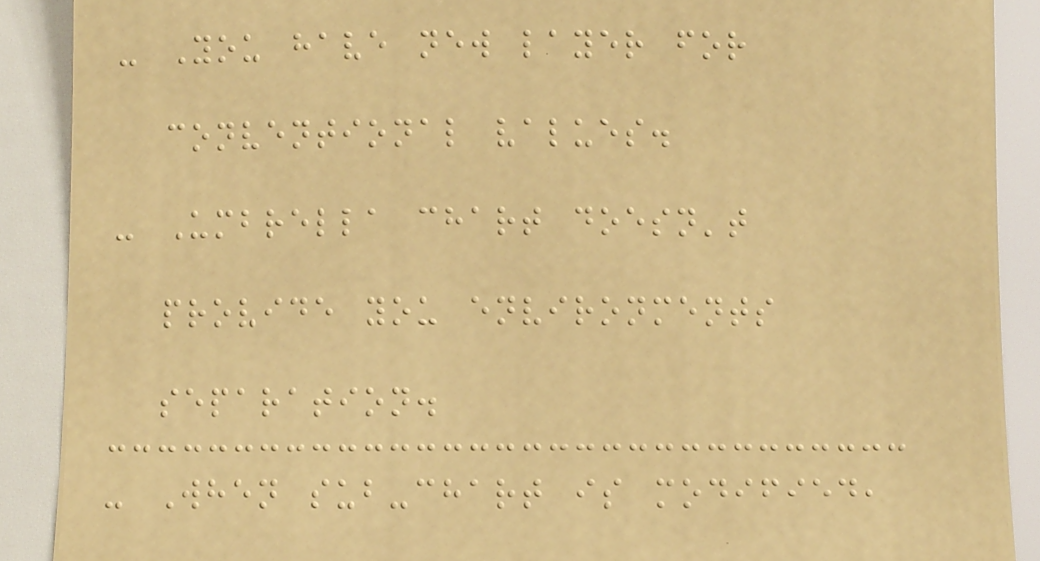- You have new layer for
conventional values.
- Umbrella chart doesn't
provide you environments
separation.
- When sub-chart is modified,
